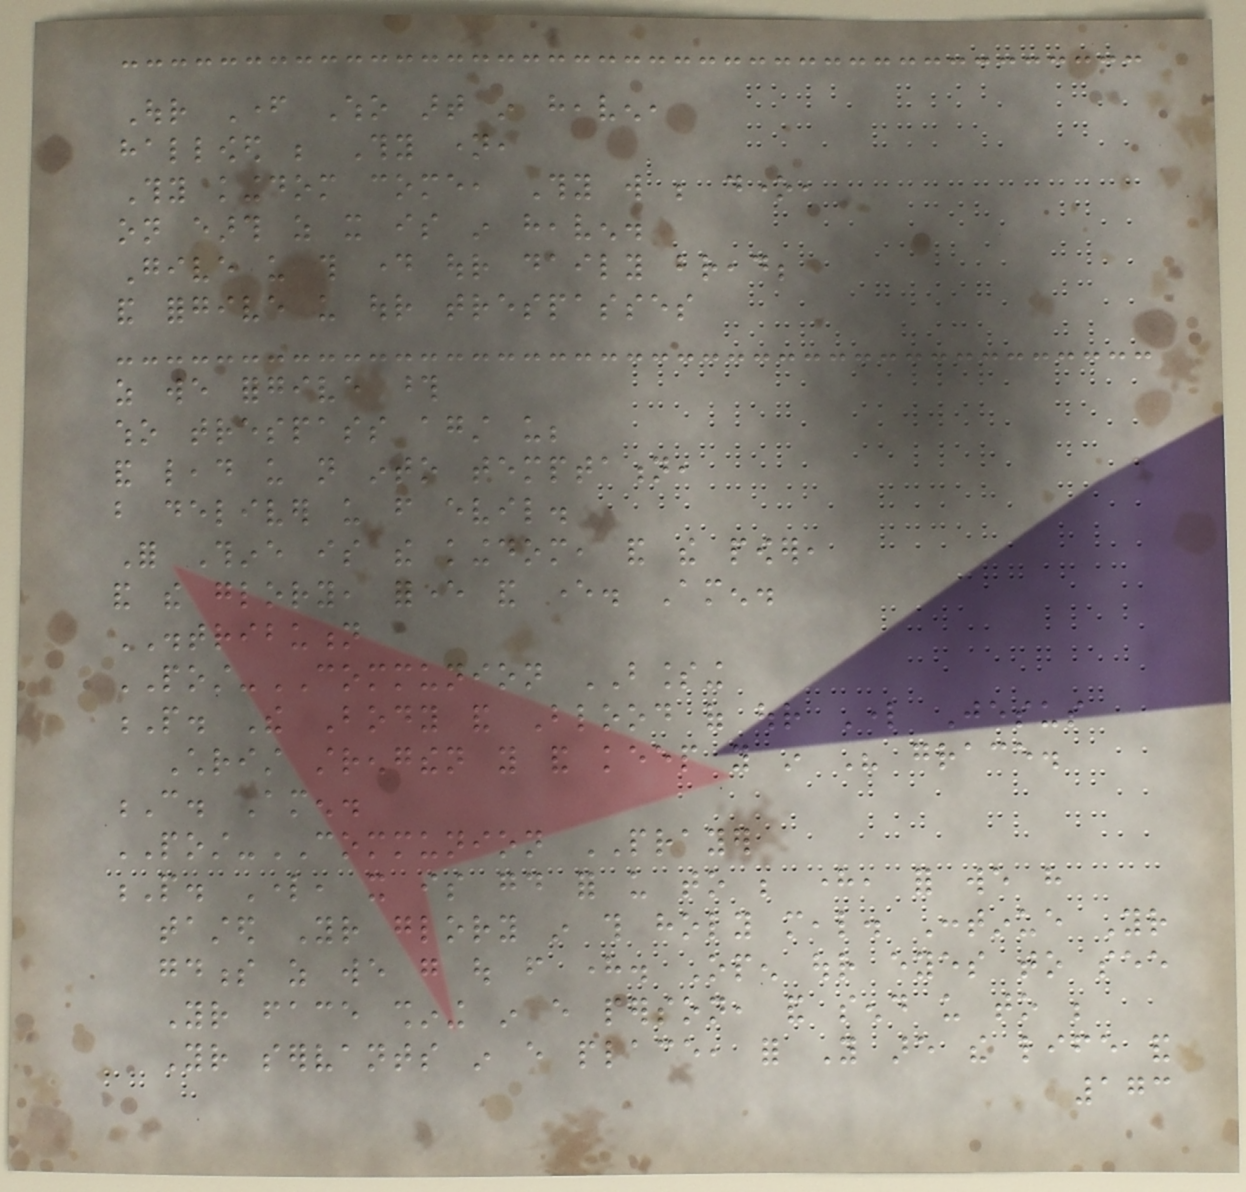Our Father Who art in heaven,
hallowed be Thy name,
Thy kingdom come, Thy will be done,
on earth as it is in heaven.
Give us this day our daily bread;
and forgive us our trespasses
as we forgive those
who trespass against us;
and lead us not into temptation,
but deliver us from evil.
For Thine is the kingdom, and the power,
and the glory, forever and ever. Amen.
DISTRIBUTION
POST-COMMUNION BLESSING
P. The Body and Blood of our Lord Jesus
Christ strengthen you and keep you in His grace.
C. Amen.
POST-COMMUNION PRAYER
P. Lord, it is good for us to be here, for we have
tasted Your glory in this holy meal. Continue Your
goodness as we go out from here. Open our eyes to see
Your face shining in every person, and send us to be
Your servants in every place, for You are the life and
173
